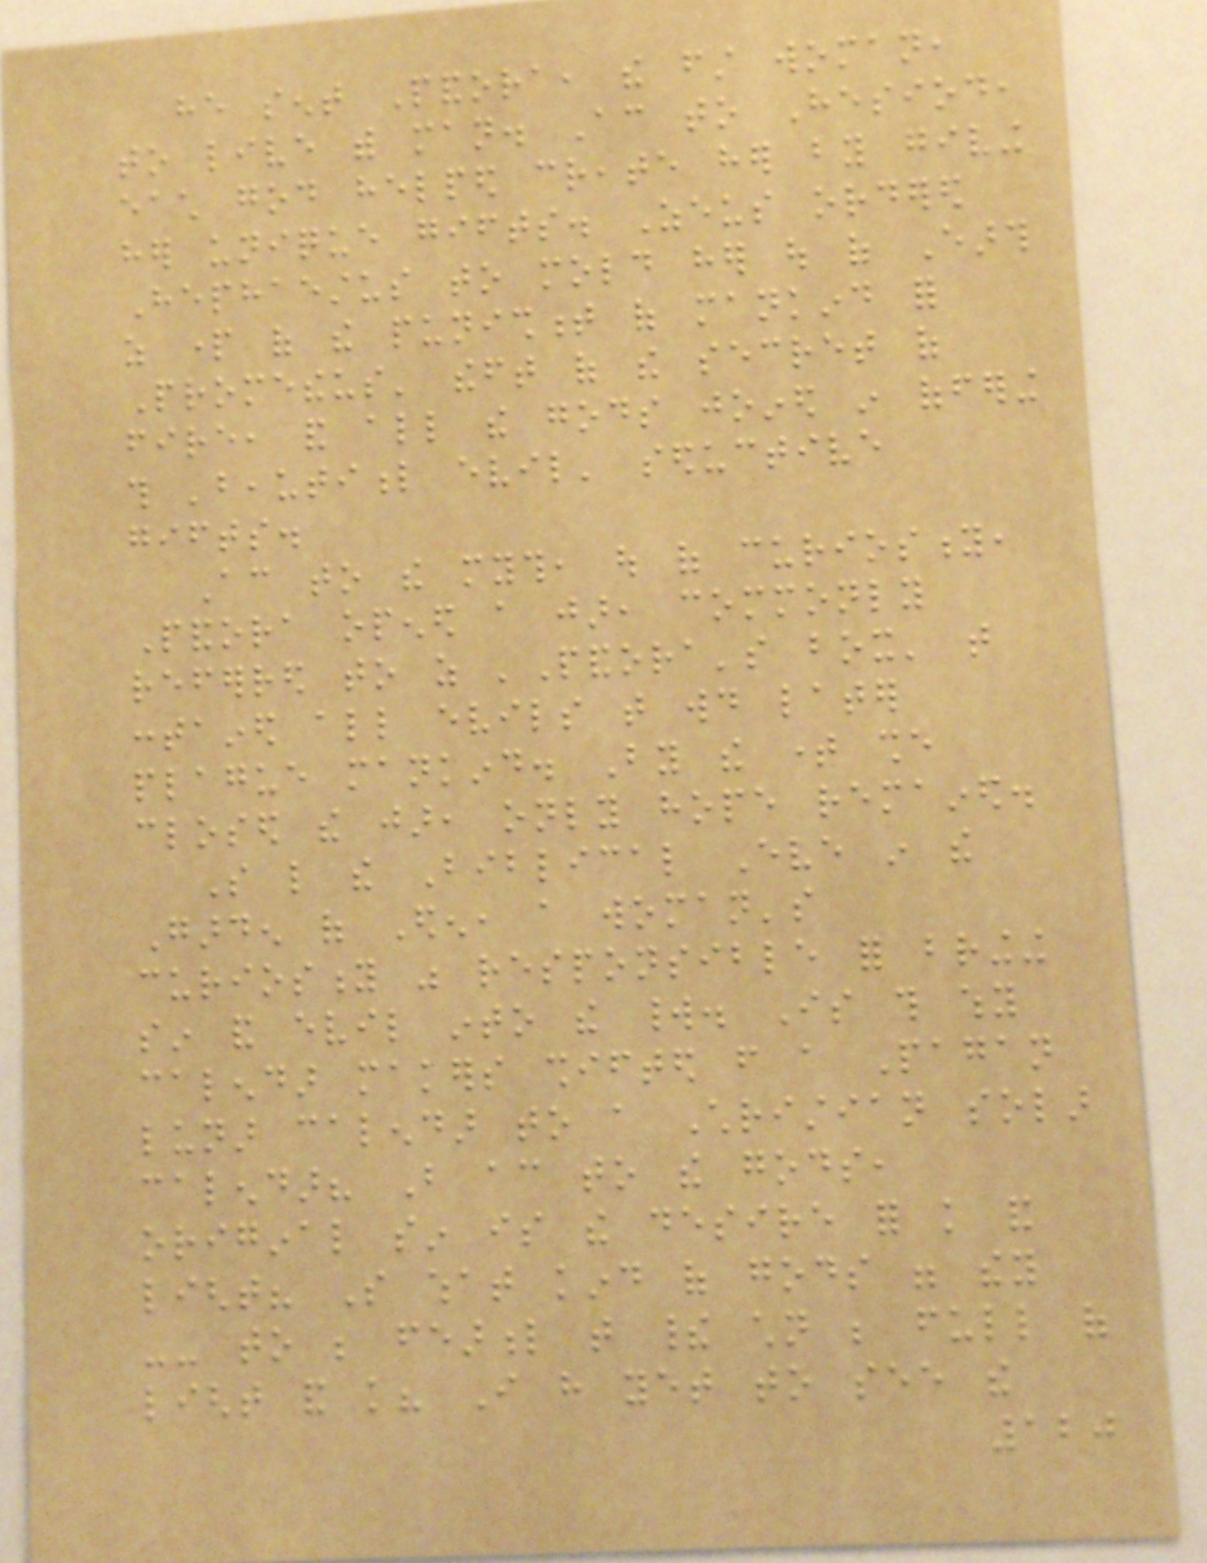he sent Pandora, the first woman,
to live with man. According to Hesiod,
each god helped create her by giving
her unique gifts. Zeus ordered
Hephaestus to mold her out of Earth
as part of the punishment of mankind for
Prometheus' theft of the secret of
fire, and all the gods joined in offering
this 'beautiful evil' seductive
gifts.
According to the myth, out of curiosity,
Pandora opened a jar, commonly
referred to as 'Pandora's box' that
contained all evils that would later
plague mankind. By the time she
closed the jar, only hope remained.
So like the Biblical Eve in the
Garden of Eden, a woman's
curiosity was responsible for bringing
sin and evil into the world. Is this why
calendar makers shifted from a Pagan
lunar calendar to a Christian solar
calendar? But according to the gods,
original sin is the desire for knowledge and
light? So what kind of gods were they
-- to be fearful that their children be full of
light and knowledge? I have yet to see the
120
